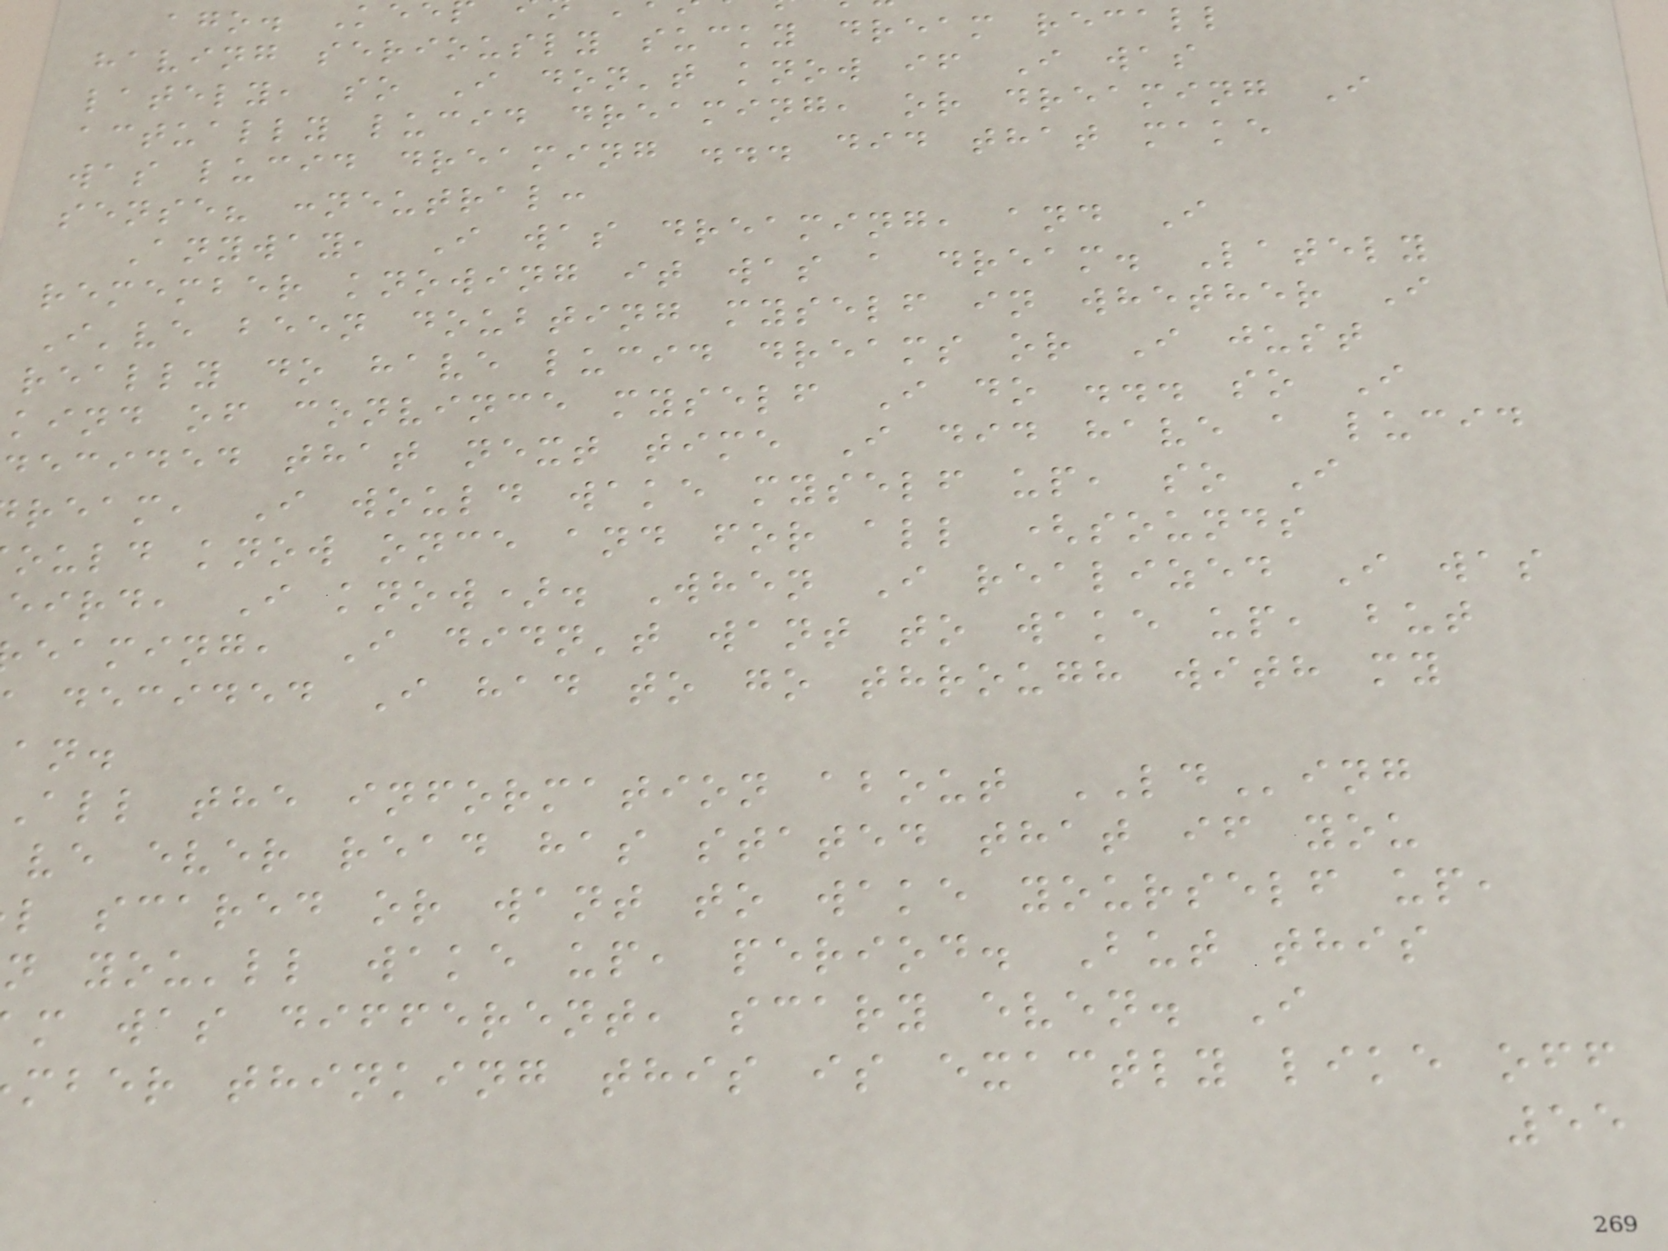having seriously sucky dream recall
lately, so I don't know if I was
actually lucid dreaming, or dreaming I
was lucid dreaming ... did that make
sense? :neutral:
Anyway, I was dreaming, and I
remember knowing it was a dream. Lately
I've been doubting myself in whether I
really do have lucid dreams or I just
kind of convince myself I do ... so I
ecided that next time I did have a lucid
ream, I would wake myself up, so I
ould know once and for all (sounds
eird, I know). When I realized I was
eaming, I didn't want to wake up, but
decided I had to go through with my
all the information about LDing
ve ever read has stated that if you
l scared or want to wake yourself up,
n you'll wake up, period. But this
m was different, scary even. I
mber thinking this is exactly like off
55
